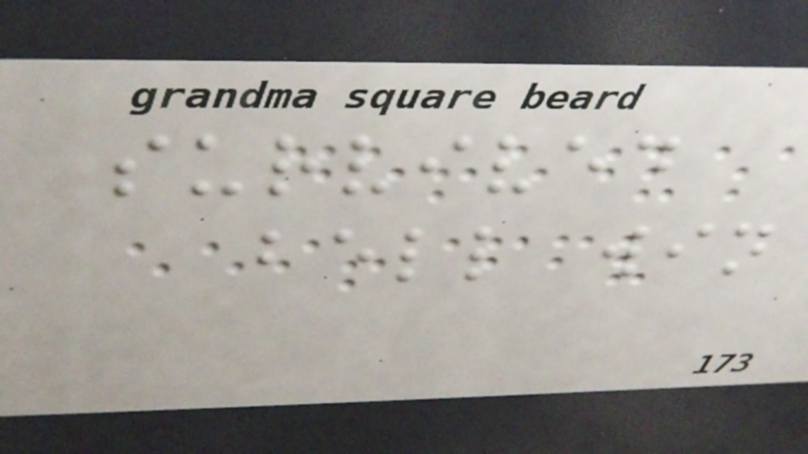survived
bell win
